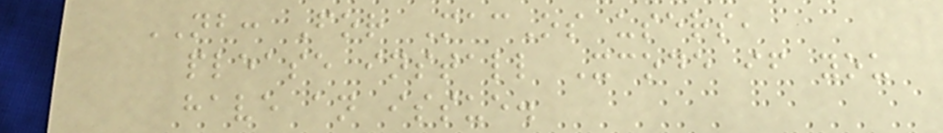NB: For MacOs users,
please install Xcode if you
have an issue.
